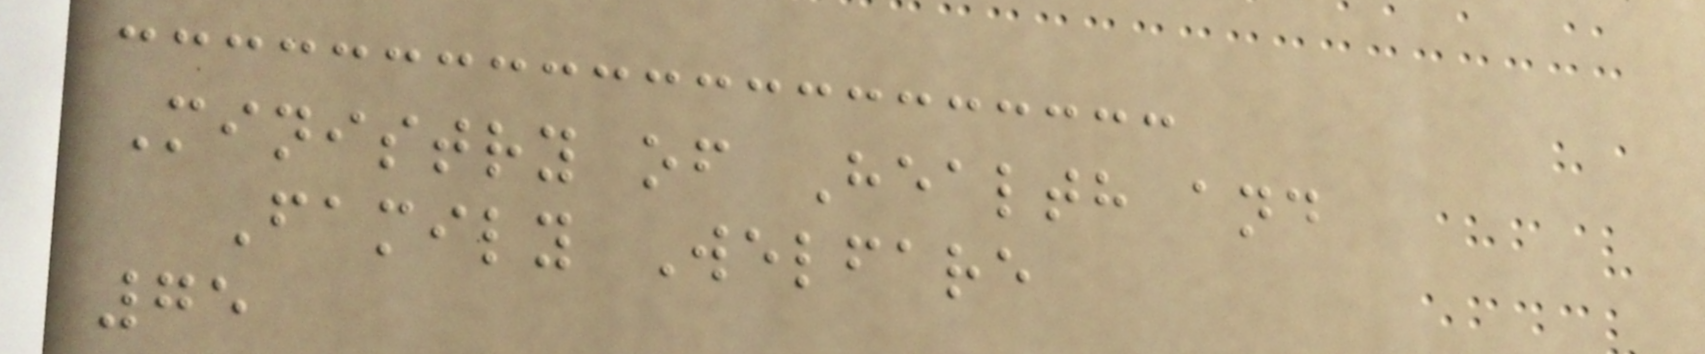Ministry of Health and
Family Welfare
75
